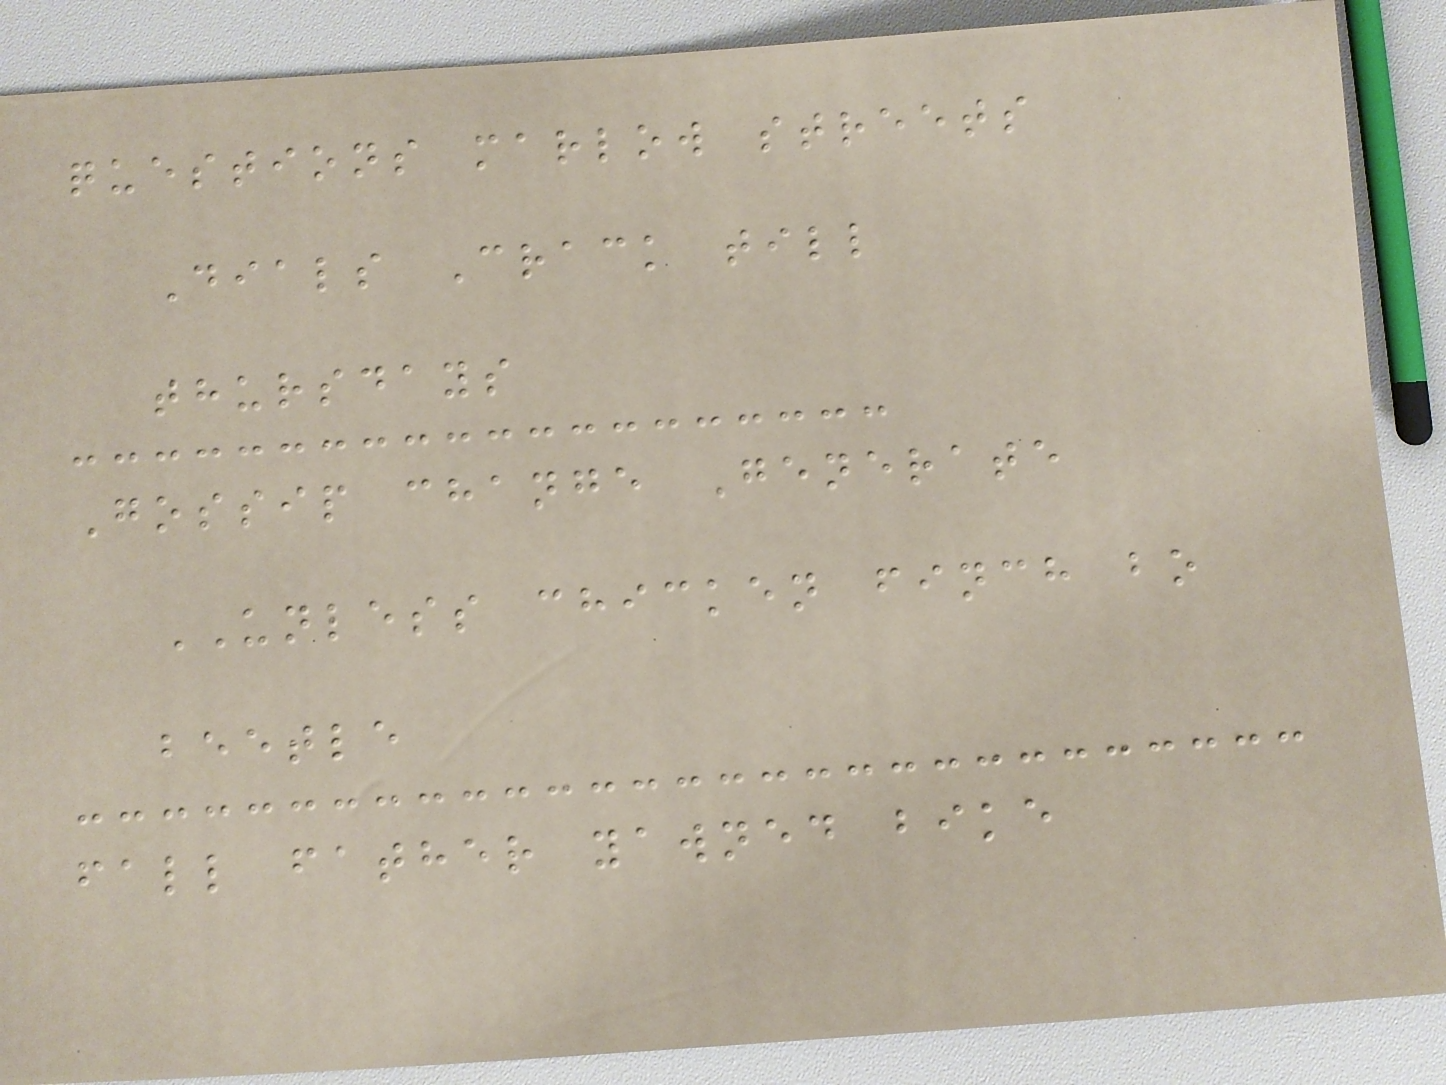questions marlow streets
Dials Crack till
thursdays
Gossip change Generate
UNLESS chicken finch bo
beetle
fall father yawned bike
